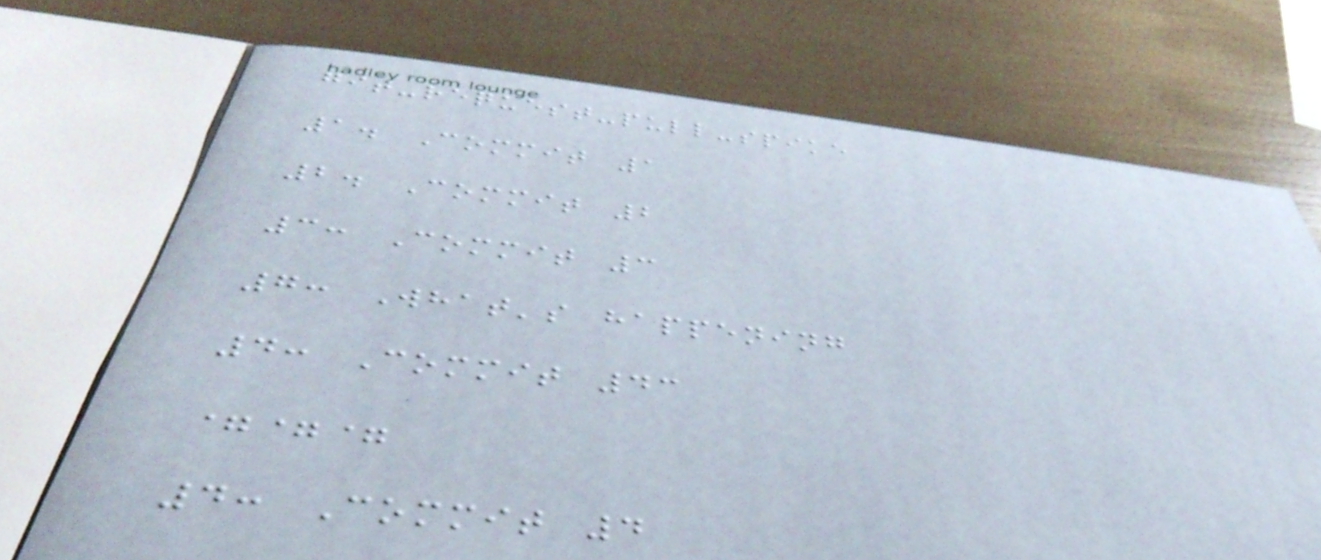git-request-pull-spike
1. Commit 1
2. Commit 2
3: Commit 3
7: What's happening
4: Commit 43
===
4: Commit 4
